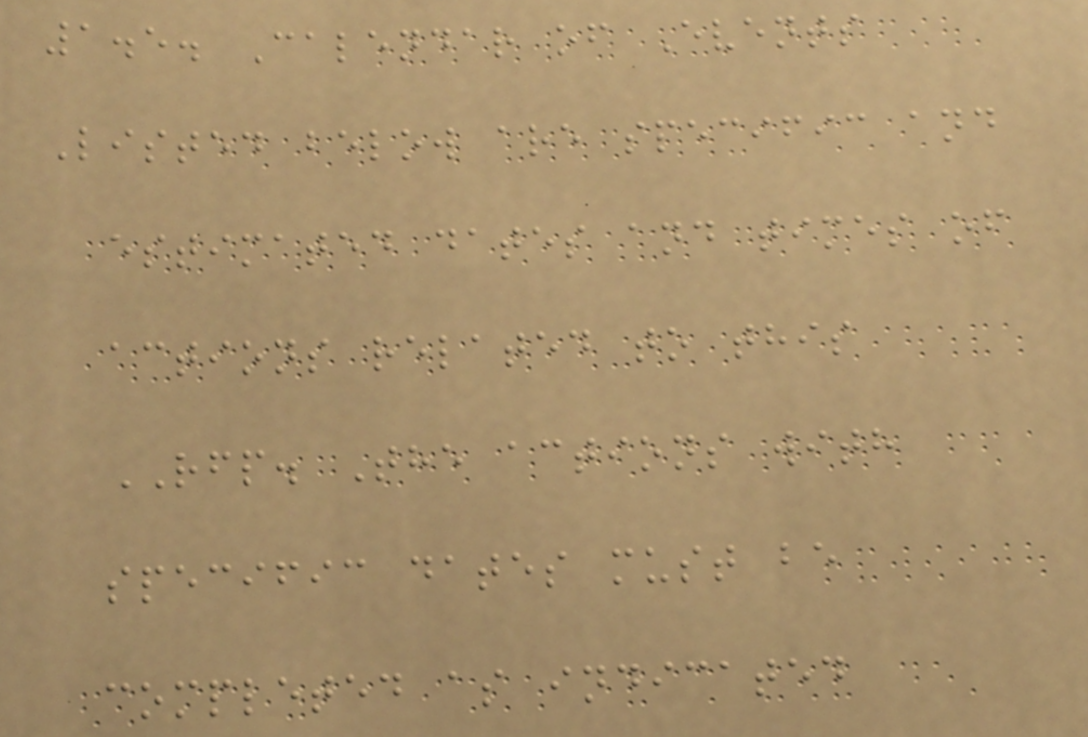1.5. Calendar of Events
Listed below are specific and
estimated dates and times of
actions related to this
RFP. The actions with
specific dates must be
completed as indicated
